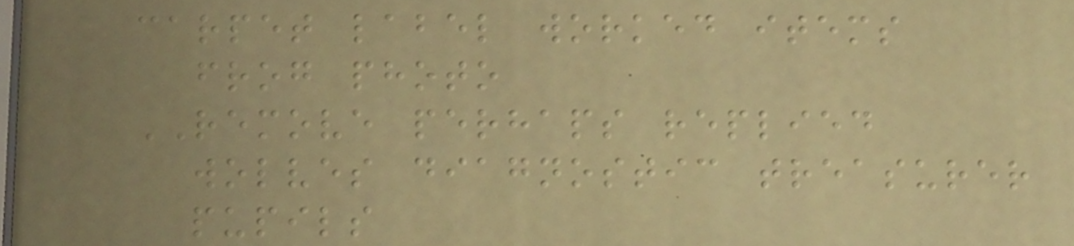carpet label worked items
frog photo
REMOVE perhaps replied
wolves diagnostic treasurer
pupils
